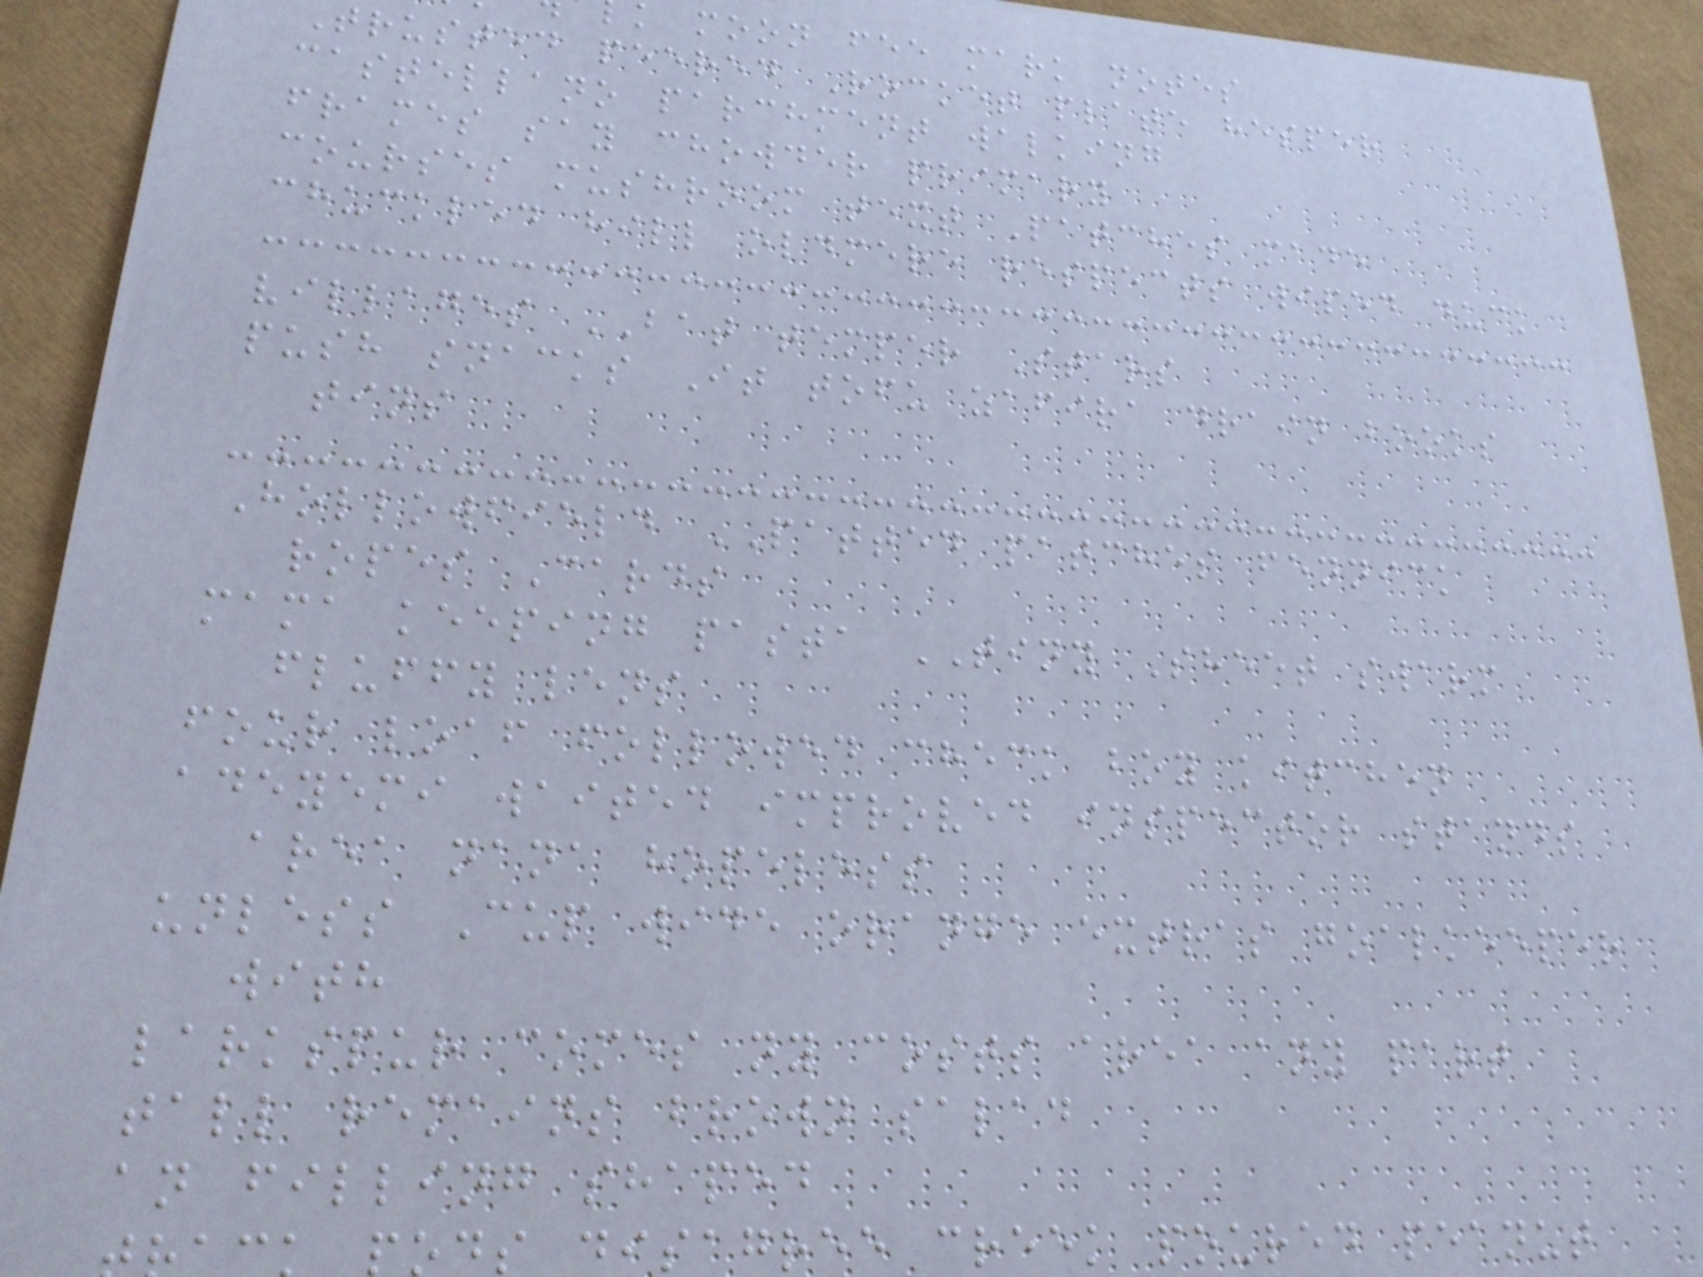k moon fee mark notes
trusted peered Rocket plate hesper
castellano parchment walking
frames say chowder primary
courses mushroom text Patches made
chuckled hill oldmere respects wiped duck
villages BAT temper Stars
push snacks It tofu zafira drain books
tins
Hollowfield PATTED patches fennick
ropes Cards
mama keeping pasta TINY Sheet swarm
fluffy lens
four loaf followed check boy kitchen
adeyemi waited improved inspector stands
area nana hopeless
unless Cup wide orange extras goalkeeper
with
larkspur comes ny costs area any part
tall remains brown salad
an filling shaped
ds disagree creek poured peanut
